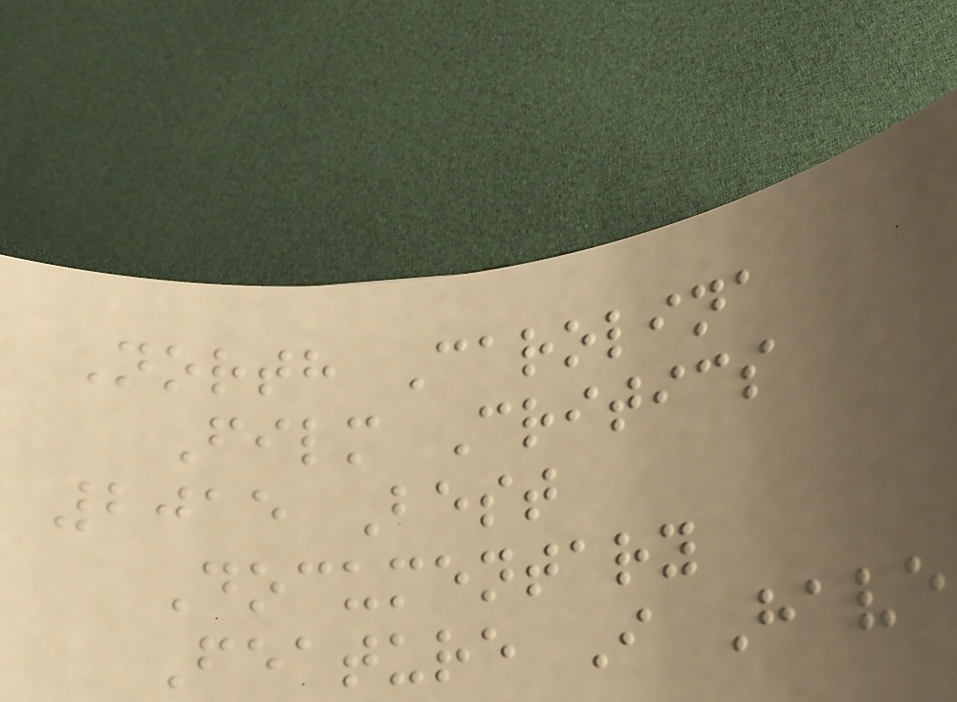North Carolina
Film Critics
2015 Best
Documentary
Feature I Have
